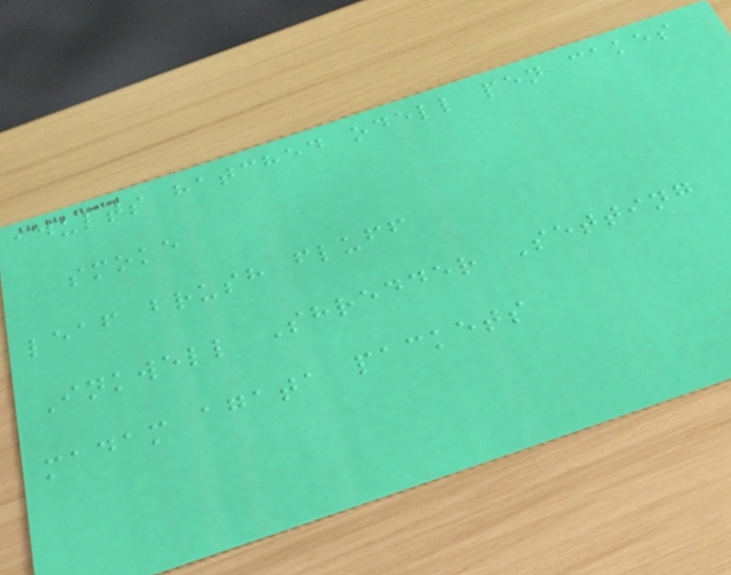adults hatched odell pen cakes
smoke
leaf brush fluff
Inkwell Shredder Setting
madam agata packets
